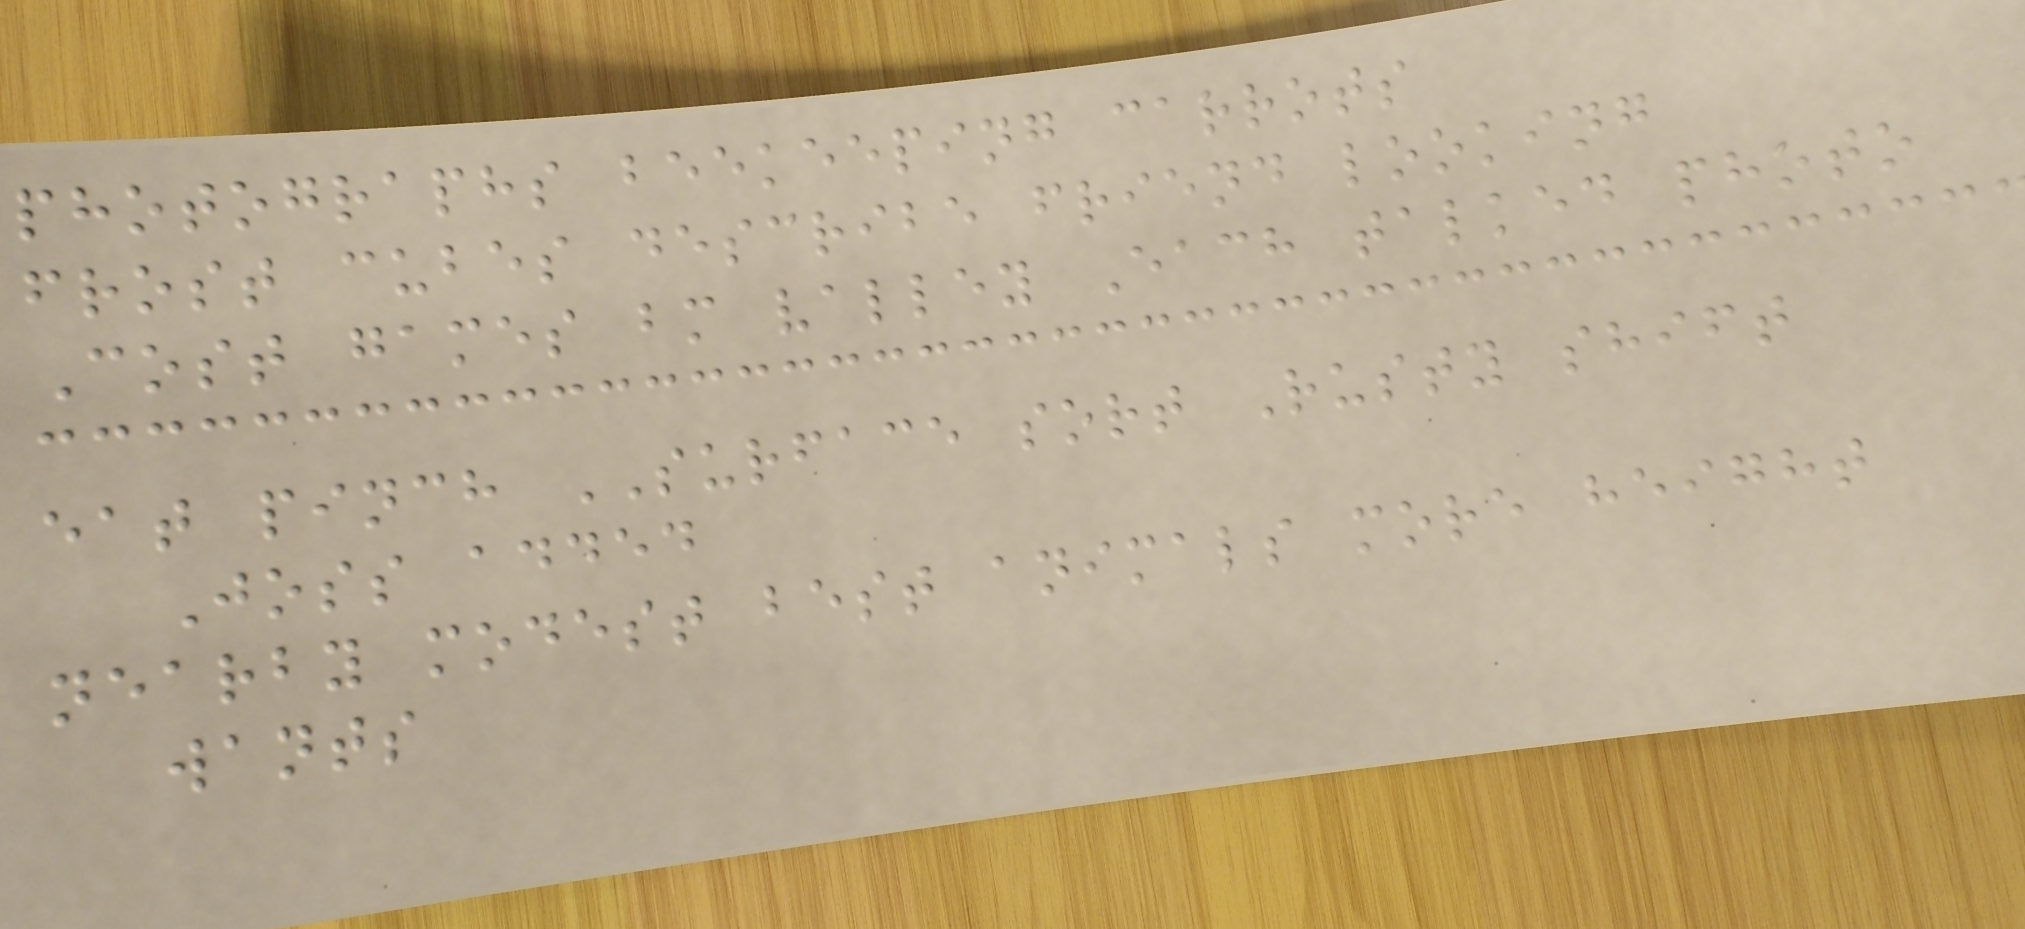photographs beekeeping carrots
frost cubes describe friend looking
Cost games bm valley Each talked photo
eat pinch SURFACE sort Rusty shift
Joss added
nearby modest best animals more height
wants
